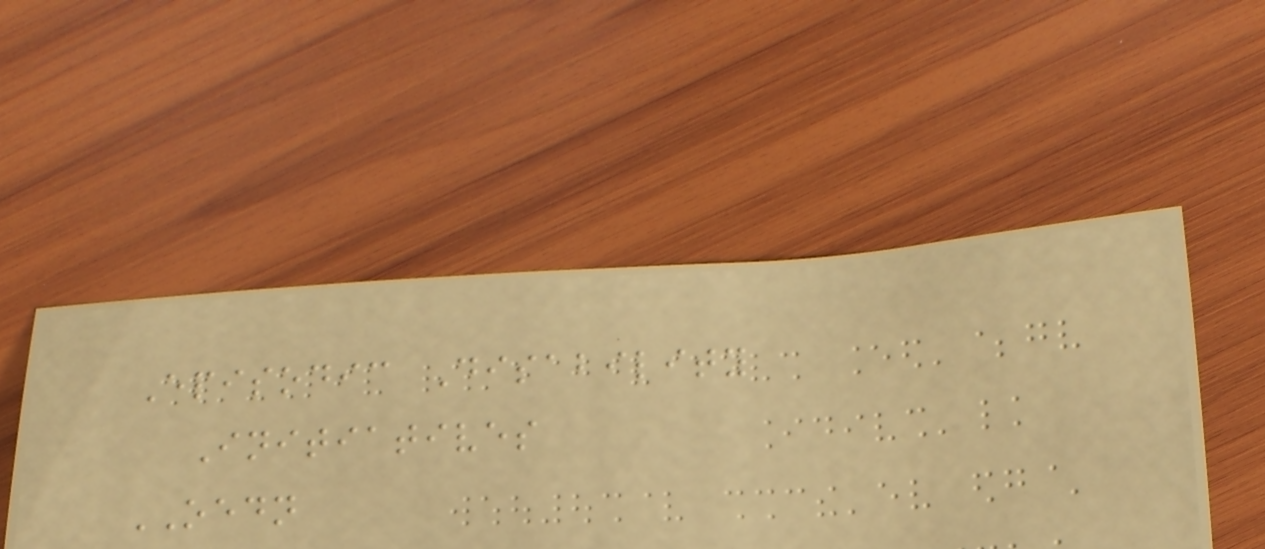Episodic Disability
Initiatives
OEDN
